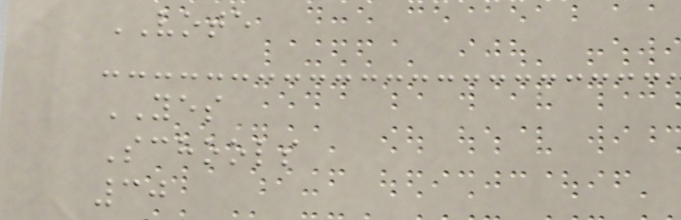VOTE
YES
Schools
30
